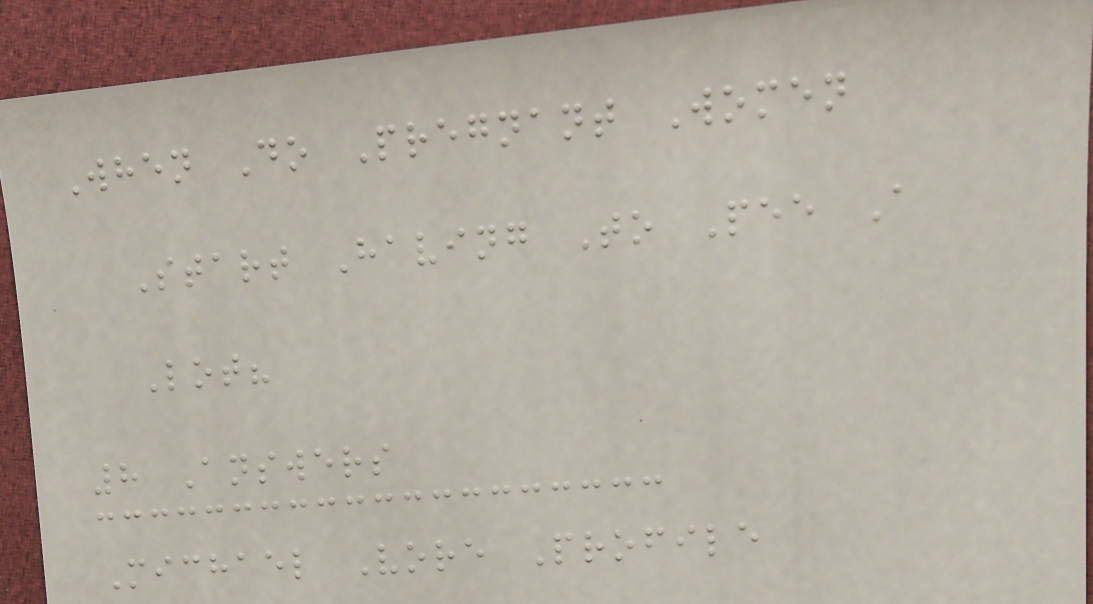When Do Pregnant Women
Start Having To Pee A
Lot?
8 Answers
Michael Vore Profile
